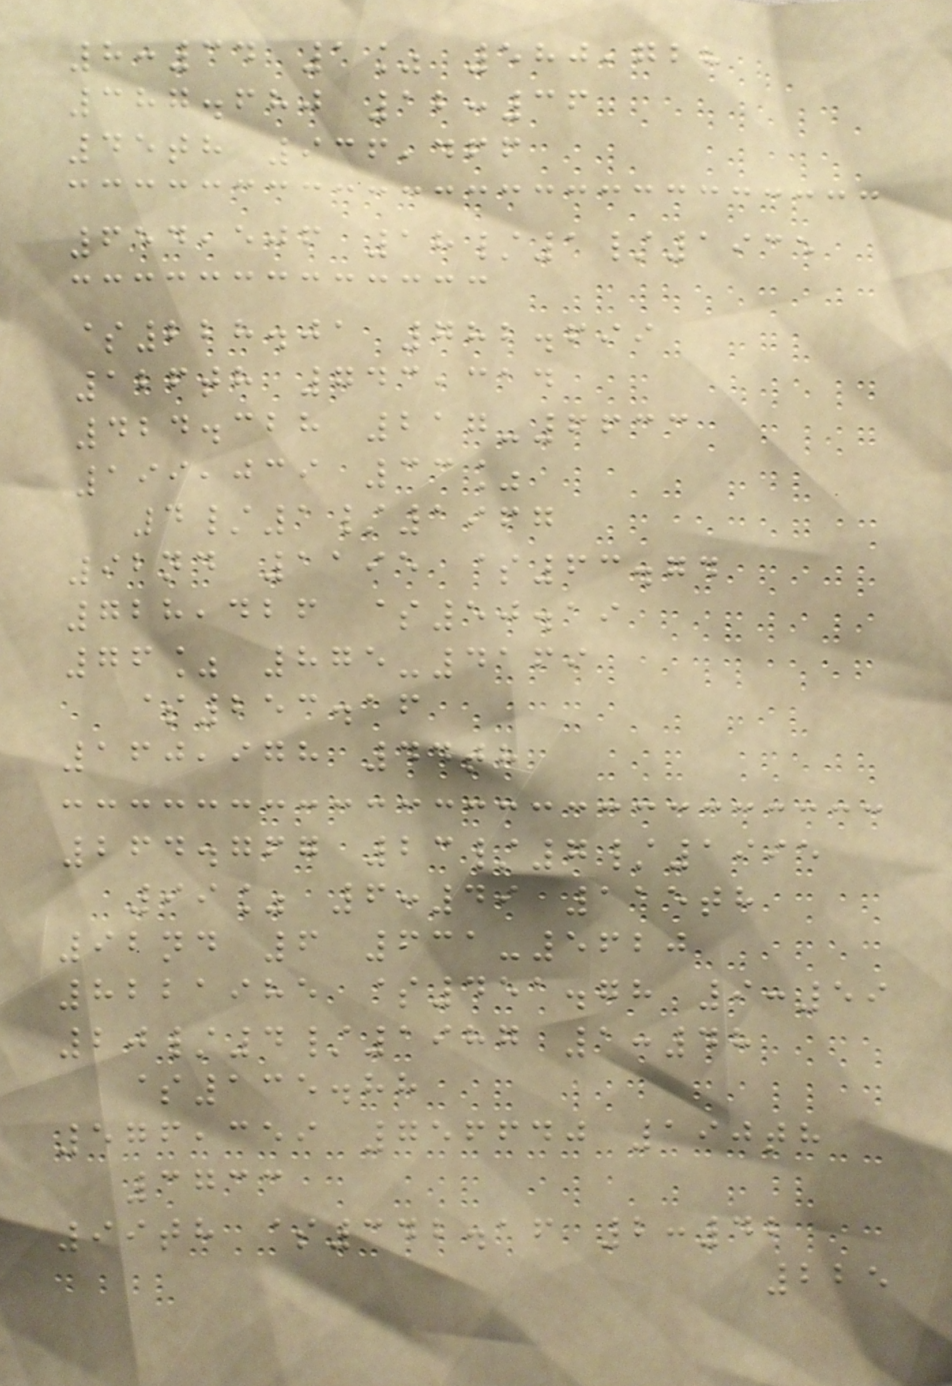8:34 1% 580,728
387.680 12:36
45th 936,466
654,506 18/1/1935
$228.01 782.699
126th 743,314
424.328 217-6633
199,039 33%
4/1/1967
92nd 1195 $63.74
728,426 $50.19
76% 875-4169
$253.16
160,978 44th
264.767 23/7/1995
99% 6:49 115th
92nd 6 631-5620
8221985 $451.78 9:59
20/4/1987 1:48
$135.88
576,359 756640 190th
3733
99th $342.16 2:42
225
